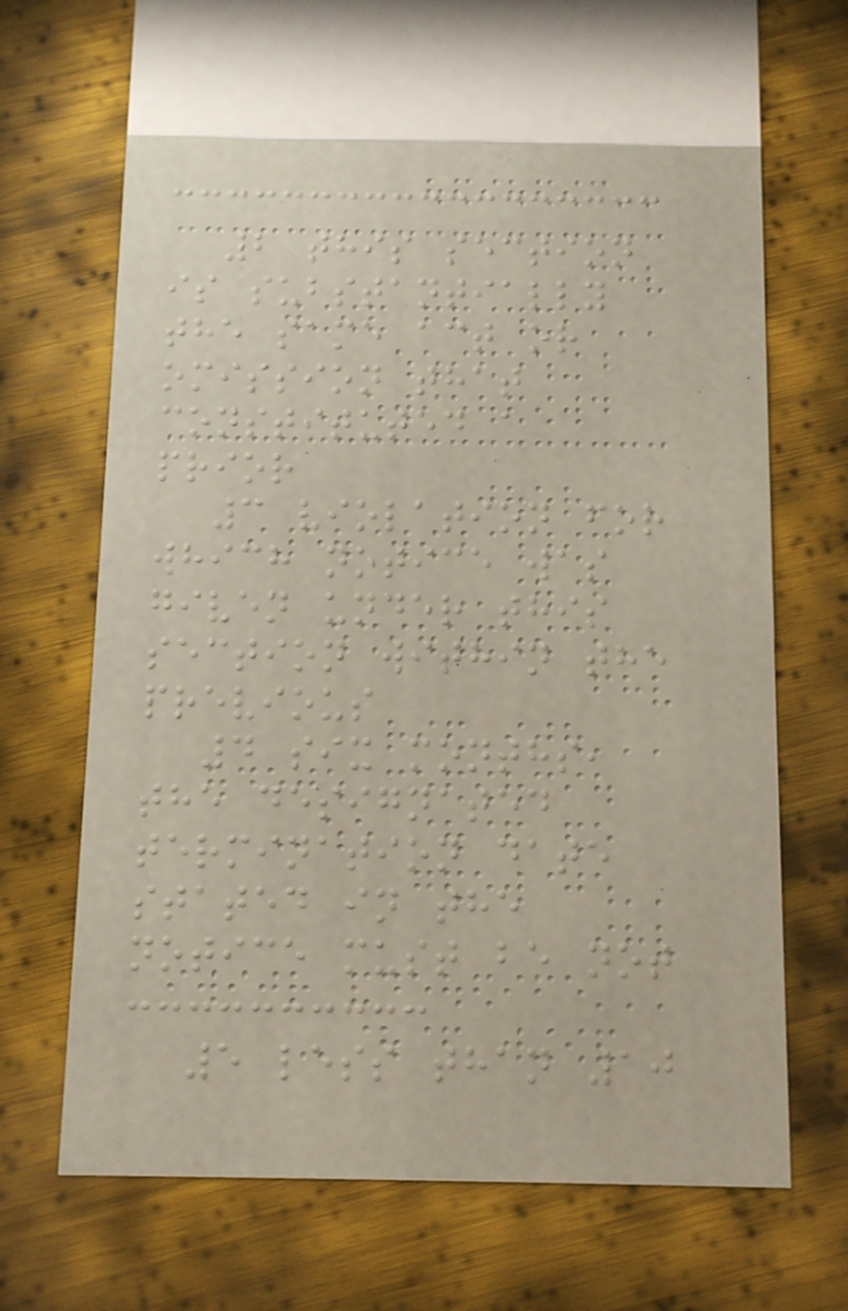2 this section
is substantially
the same act or
omission that
constituted a
prior
3 violation for
which notice was
given under this
section within the
previous
4 six months,
the designated
termination date
stated in the
notice must be not
5 less than 10
